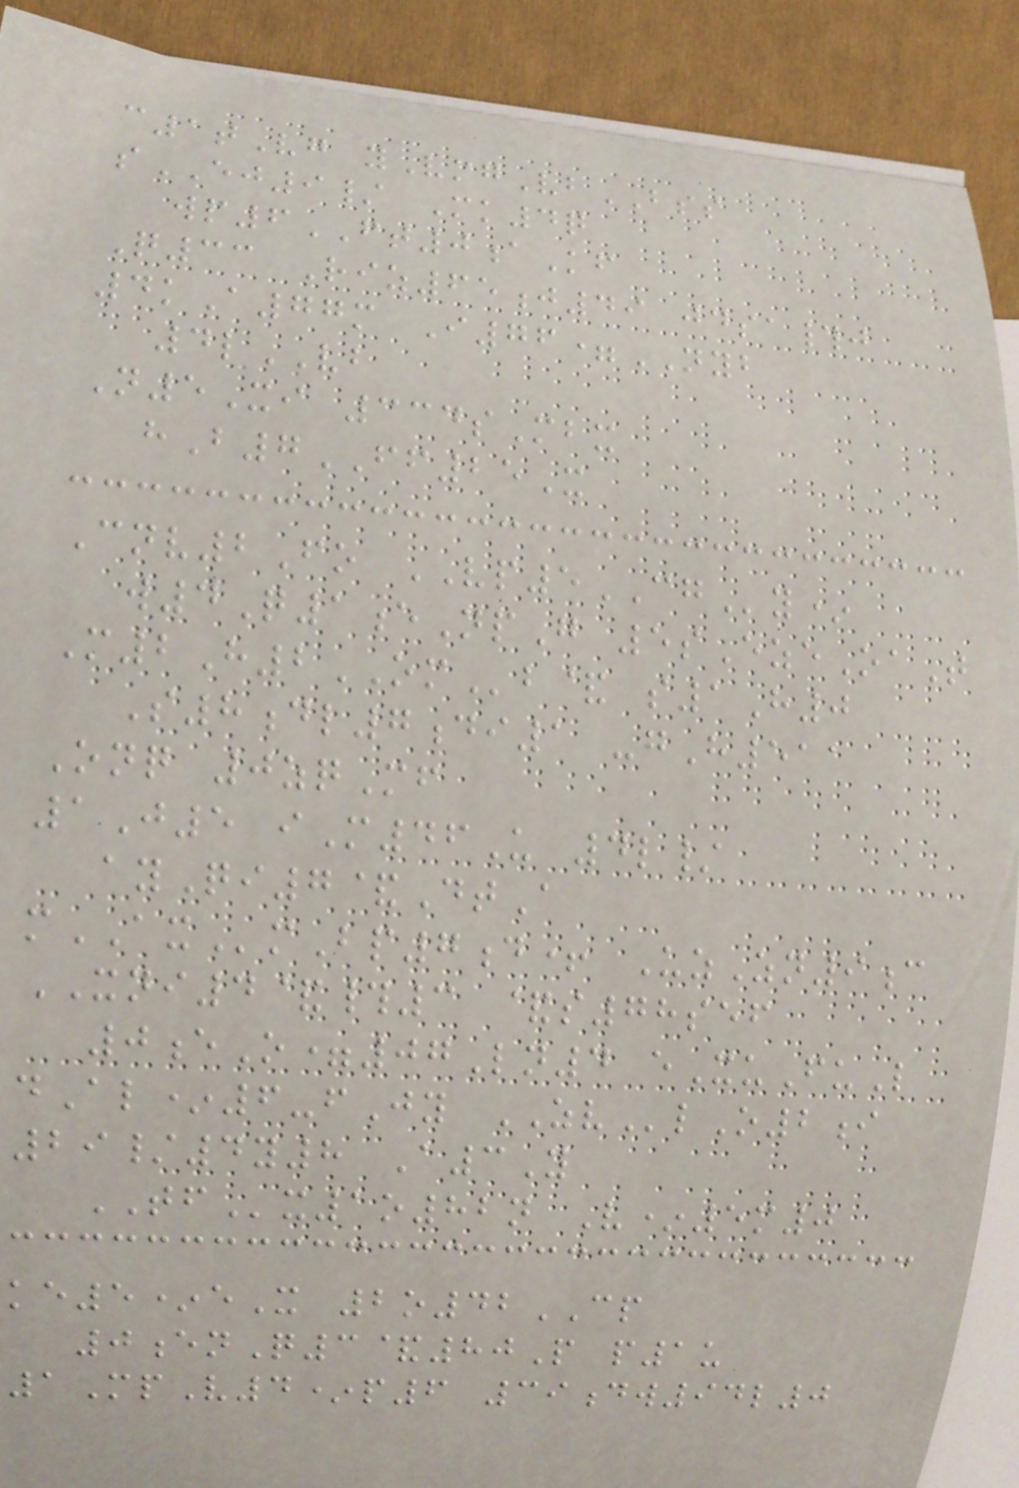c1tVg yVmgVbBSS
sEJ9/ Mk4q
wp6FT0aKf
Q33 Riz65j49 jdsa#j
4kA77m I76=NYB
4lVB
N5Xi 334sMbx
hB7FF25X
Cnv2Fo VP5CGy*
w4Q1eNpG 5sEzeOaT
M2H2OMb& s1H0
S8dl7di1 -gH511
Onq 0zqMf
1J5 iM46U 4l/
ayQi7&DtA
mAXmBp7d+ UzZn9c
XNI4&#3 &s78sef
0eO=07Ln4 eXuFuL
dAl*6-fJy ZVlO2i
29/4y8 A3Y
TFx1o82n V*5m0
ke5*eX 2o42CP
0enQ3&80P p1u
1MpV4*p6 39dw94l0
